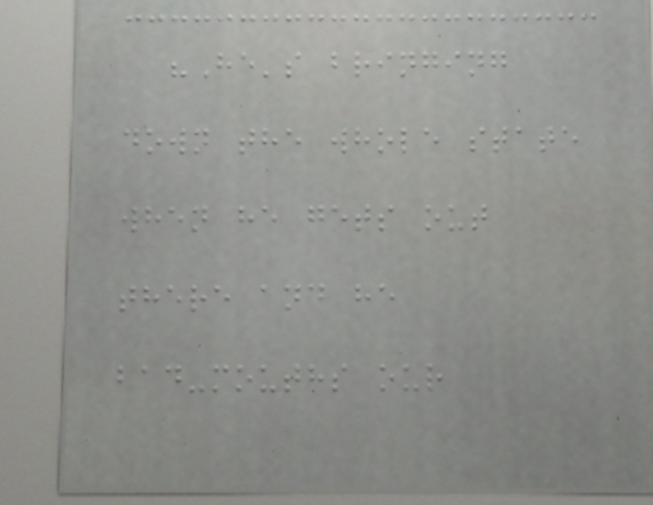"He's bringing
down the whole state
when he gets out
there and he
bad-mouths our
